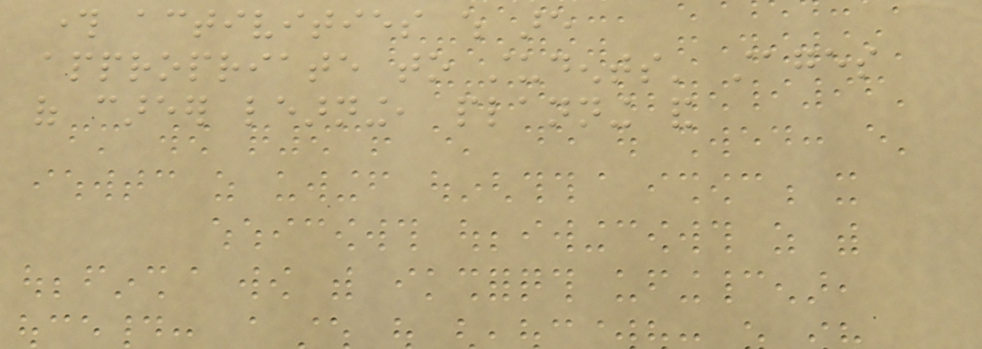through activities which are
appropriate to students' stages
of career learning, planning and
